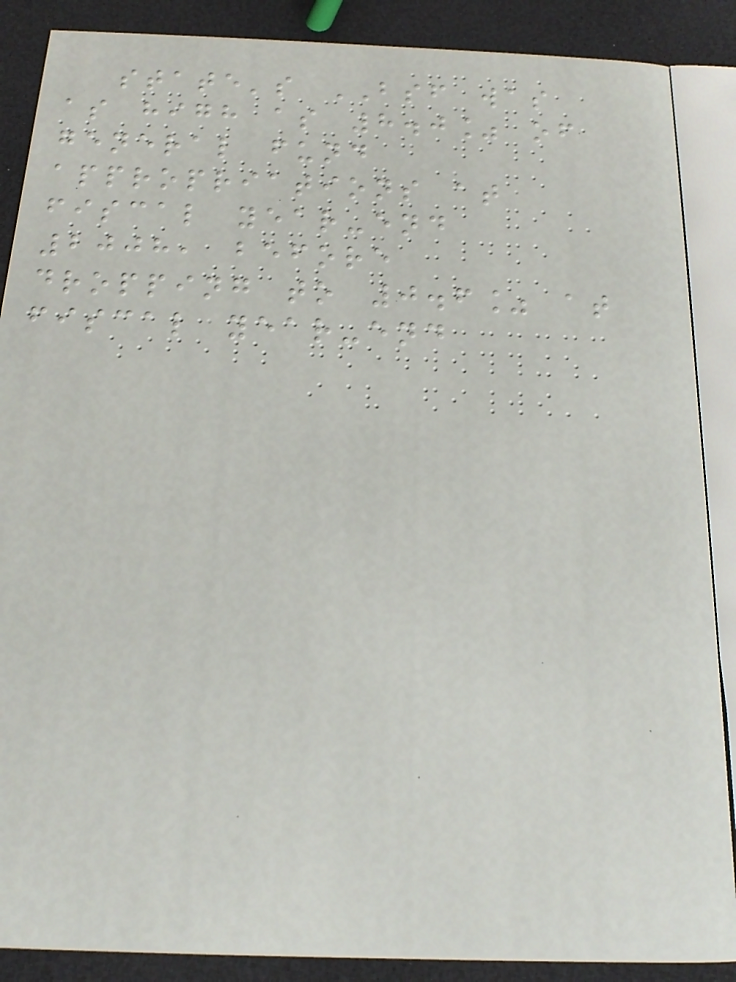state's BSF was
as high as 8.0% of
general fund
appropriations at
fiscal year-end
2008, before
dropping to 0.6% at
fiscal year-end
